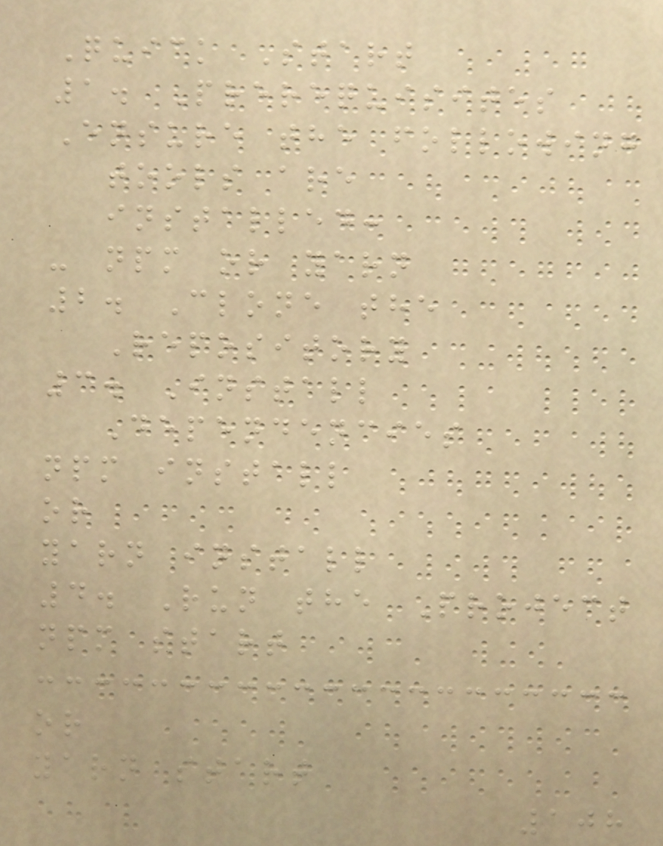Quick Start
1. Prerequisites
Ensure the following
tools are
installed:
- npm or yarn
2. Clone the
Repository
3. Install
Dependencies
npm install
or
yarn install
4. Run the Project
npm start
or
yarn start
108
